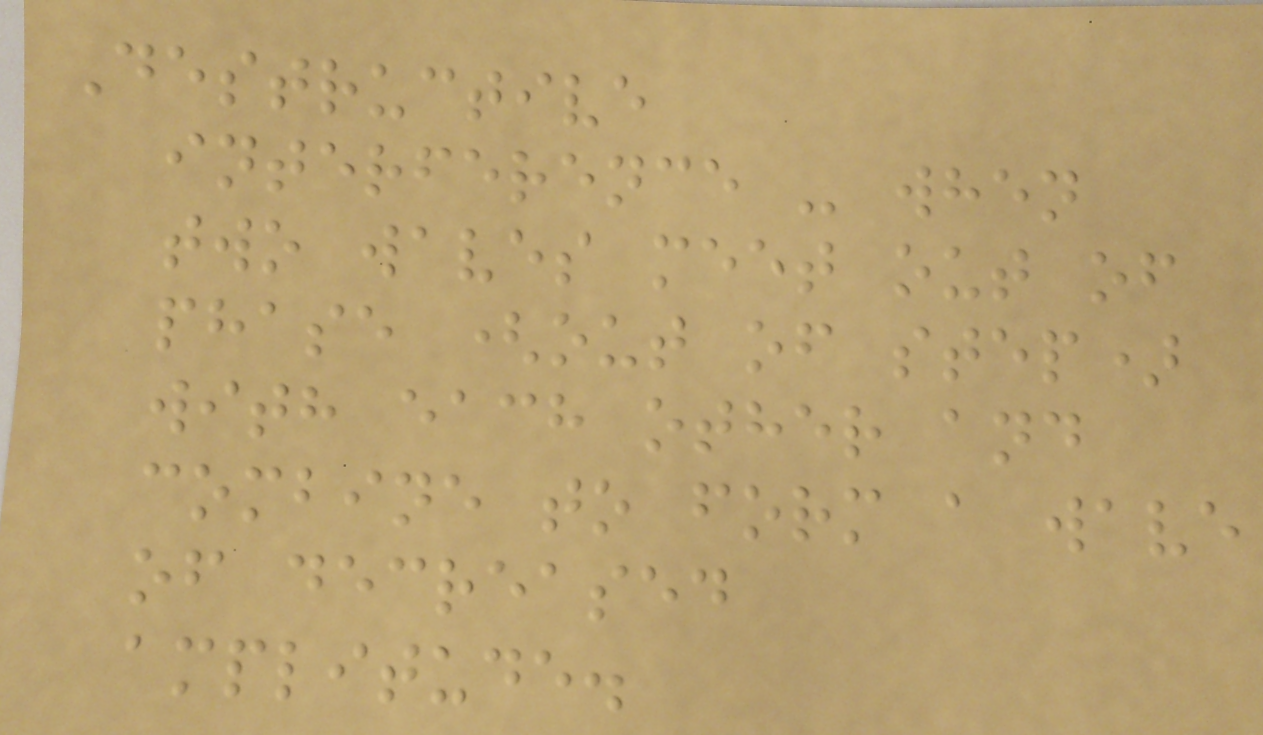Destructive
interference - when
two waves meet out of
phase (out of step)
with each other and
combine to form a wave
of decreased
amplitude.
